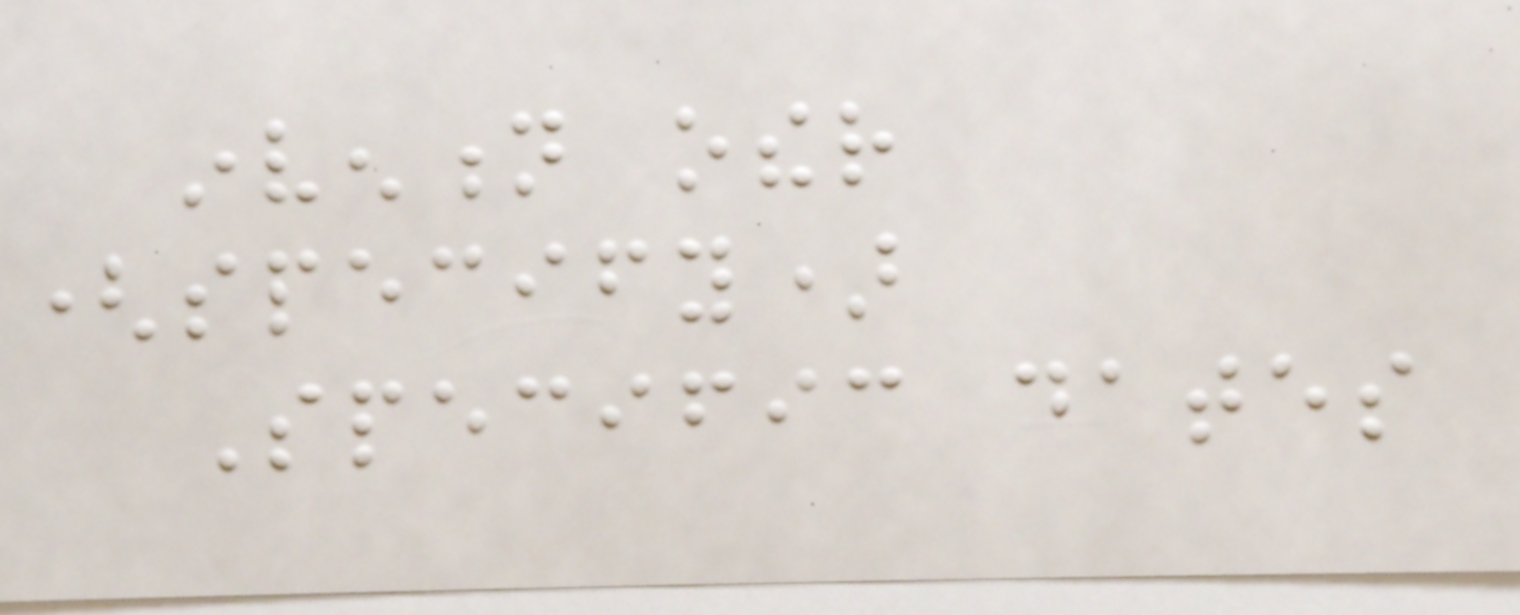invention other
(specify)
Specific dates
